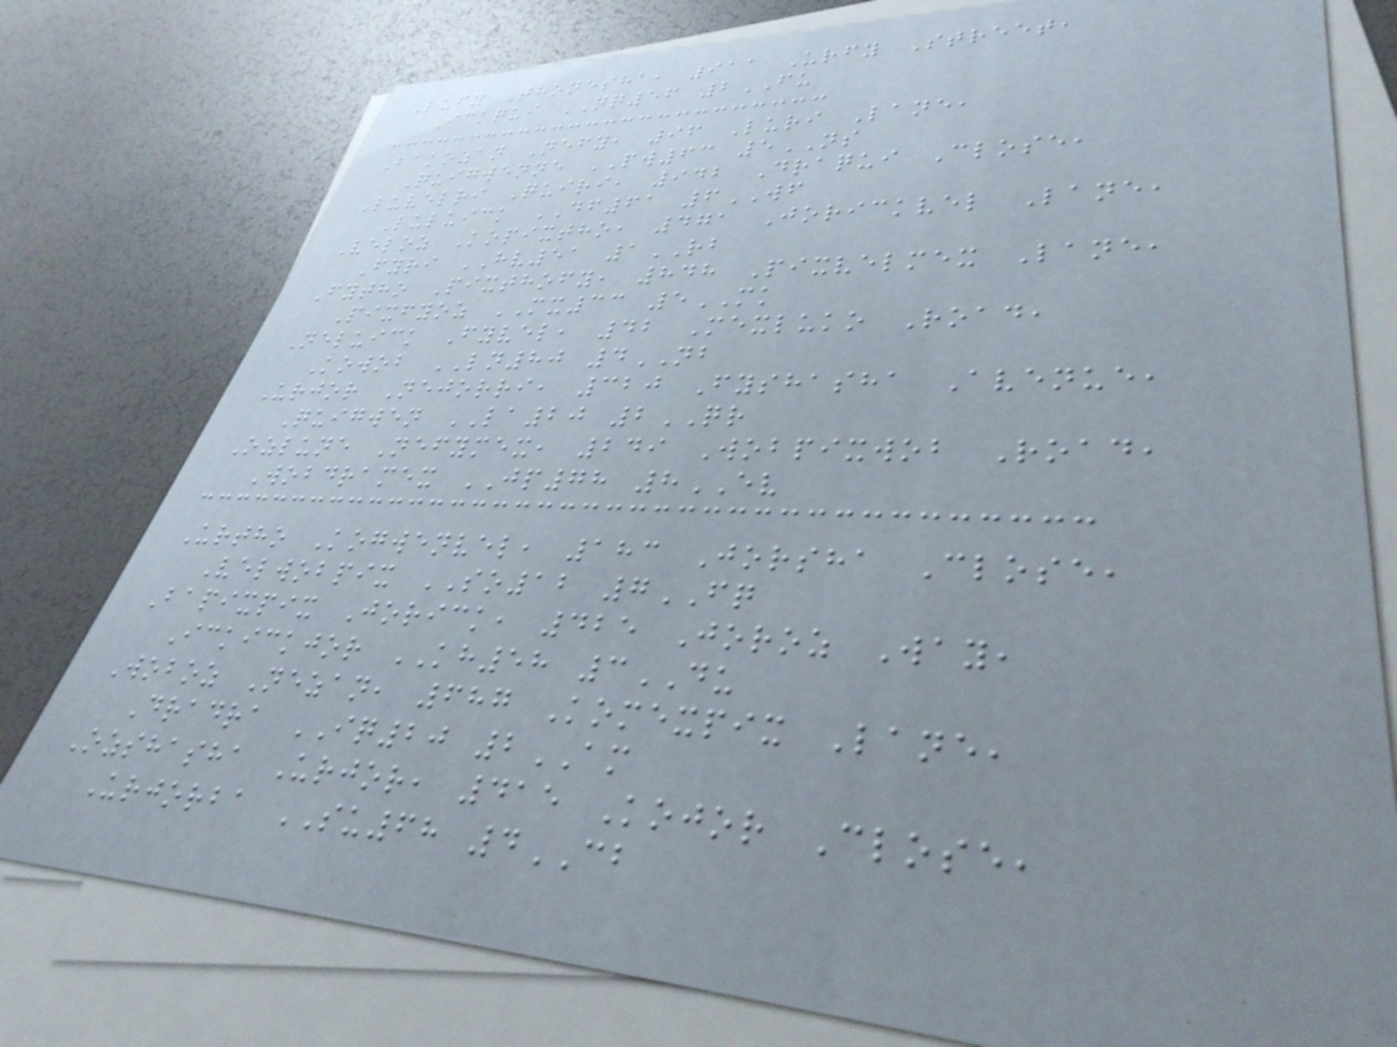Lufy Thonesha, 911 Urfy Street,
Ickqui NQ56 2FU
Bakozan Nefy, 96 Luri Lane,
Quigwenne PW63 5NS
Luvelri Quiri, 942 Draqui Close,
Luluick DF61 6WF
Veloz Kopixtho, 471 Jorickvel Lane,
Fyri HV51 1RB
Fytho Pixthofy, 848 Pixvelmex Lane,
Pixfyoz MX33 5MK
Neluick Fyvel, 42 Mexluko Road,
Kowob LN80 4NB
Urjor Nejorri, 320 Fyshasha Avenue,
Quigwen LA20 2QR
Ozlune Nefymex, 249 Wobpixwob Road,
Wobdramex JP78 8EV
Urtho Kogwenvel, 183 Jorsha Close,
Velwobpix SO12 7FQ
Bapixpix Jorick, 425 Joroz Way,
Ickickjor KH58 3DU
Woboz Nezan, 687 Komexpix Lane,
Dradra IQ20 2AM
Ozshasha Urjor, 415 Kojor Close,
Urjorba SU68 4CB
